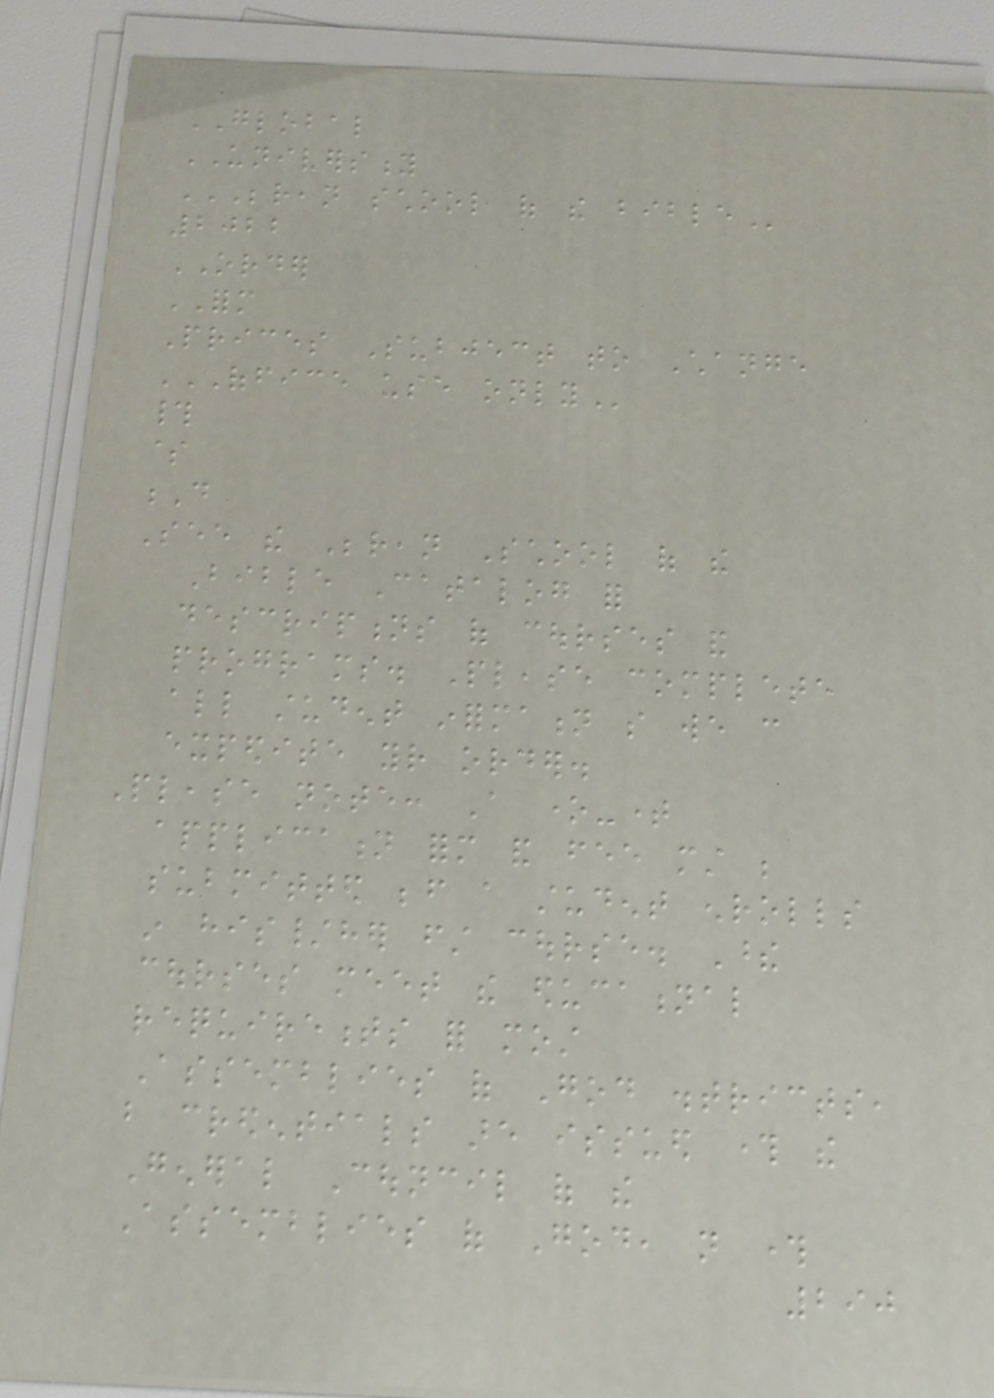GLOBAL
UNIVERSITY
BEREAN SCHOOL OF THE BIBLE
2022
ORDER
FORM
Prices Subject to Change
OFFICE USE ONLY
#
$
D
See the Berean School of the
Bible Catalog for
descriptions of courses and
programs. Please complete
all student information so we can
expedite your order.
Please note: A one-time
application form and fee must be
submitted before a student enrolls
in his/her first course. These
courses meet the educational
requirements for most
Assemblies of God districts,
but credentials are issued through the
General Council of the
Assemblies of God, not through
290
